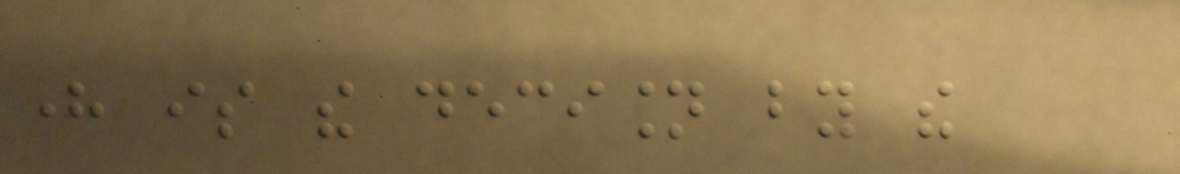here is the decision by the
